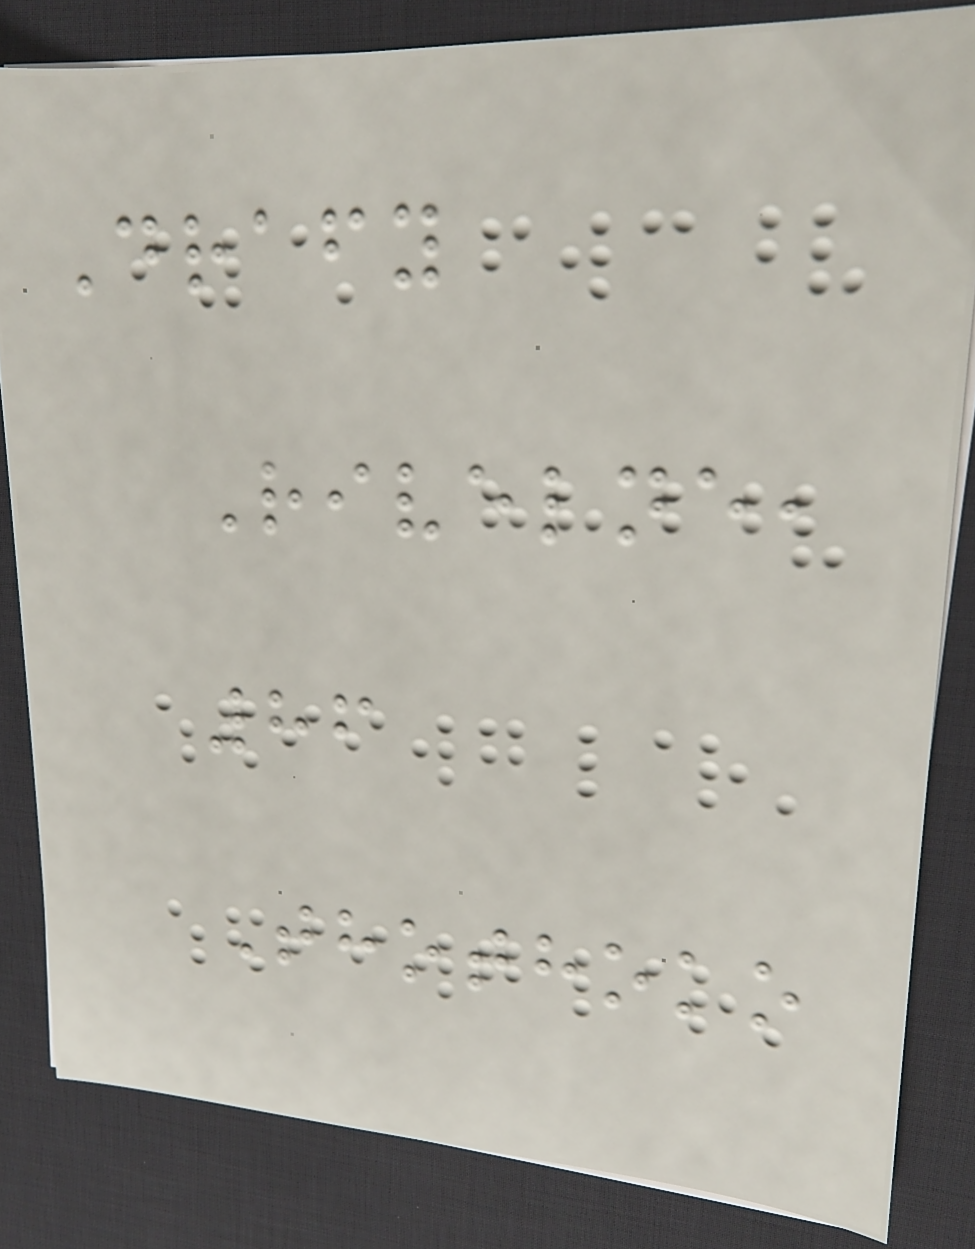Drafy
Rivelne,
86
Thothoko
